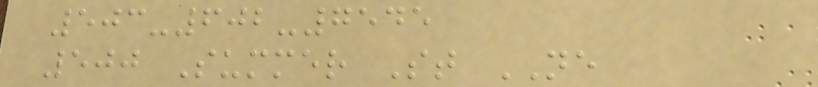503-602-7545
500 Summer St NE
